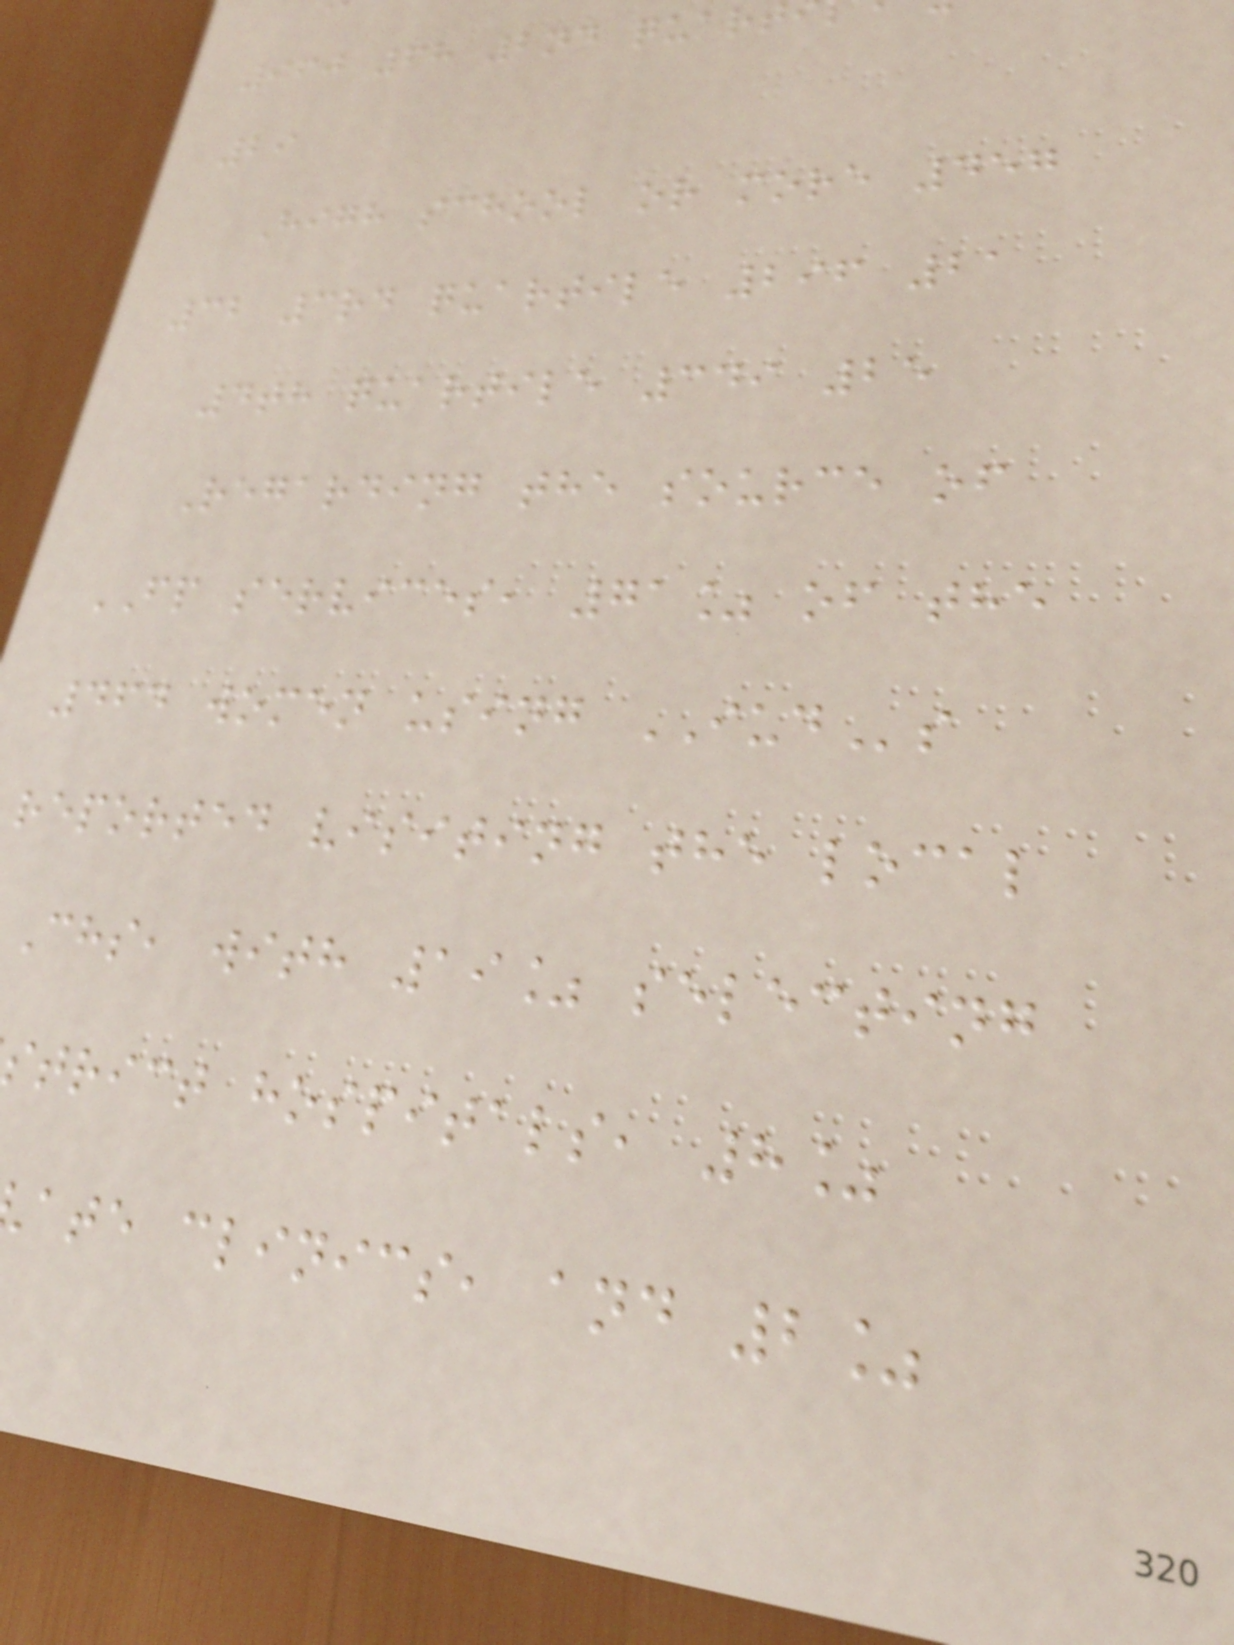960 68 2nd quart
29
High school or more 457
32 3rd quartile 296 21
4th quartile 349 25
Regarding the source of
FP services, 71% of the
464 women using IUDs
reported visiting the local
chs, with 19% selecting
strict hospitals, 8%
ate clinics, and 2%
